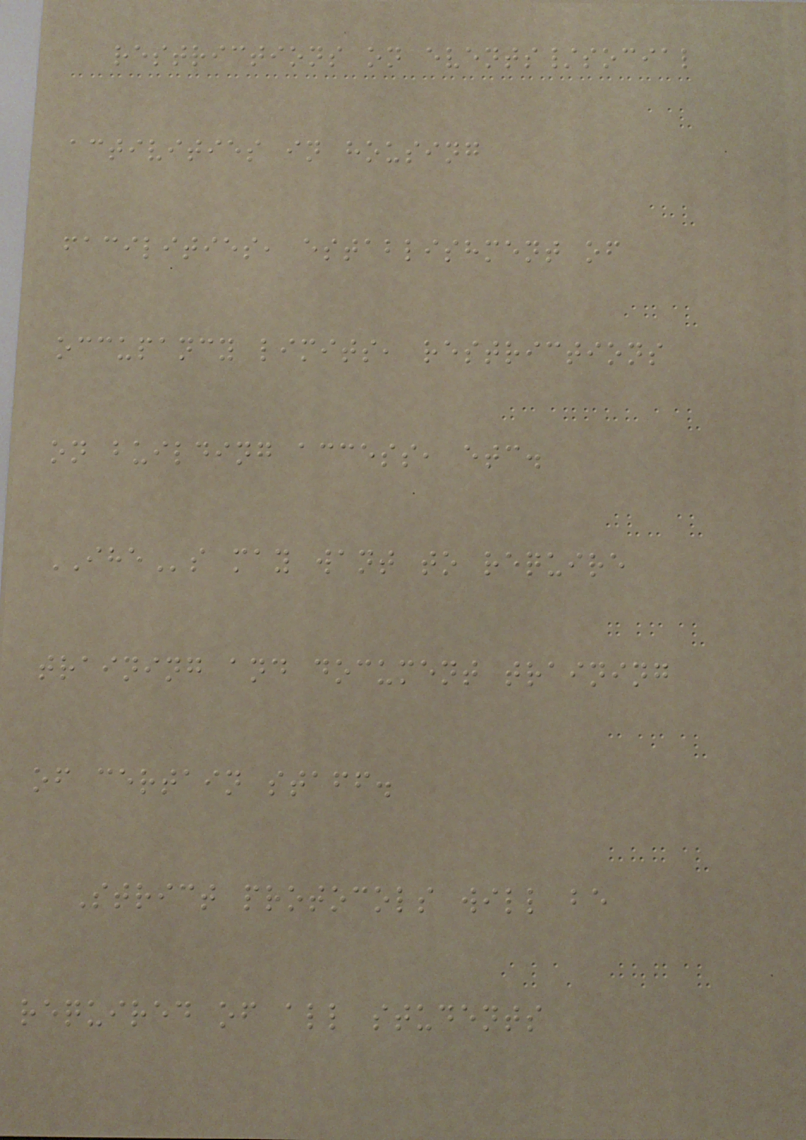restrictions on events/social
activities in housing
facilities, establishment of
occupancy limits, restrictions
on building access, etc.
IHEs may want to require
training and document training
of certain staff.
Strict protocols will be
required of all students
